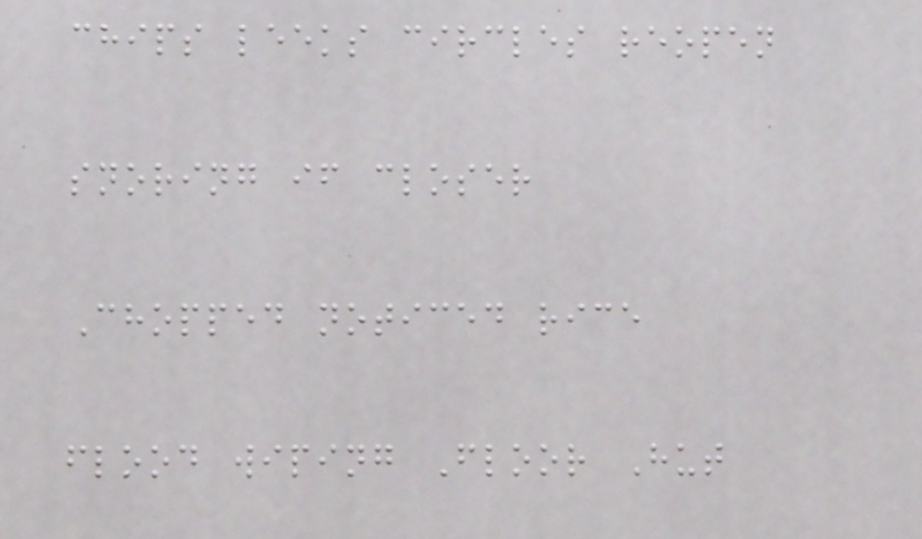chips leeks circles reopen
snoring if closer
Chopped noticed rice
flood wiping Floor Hut
